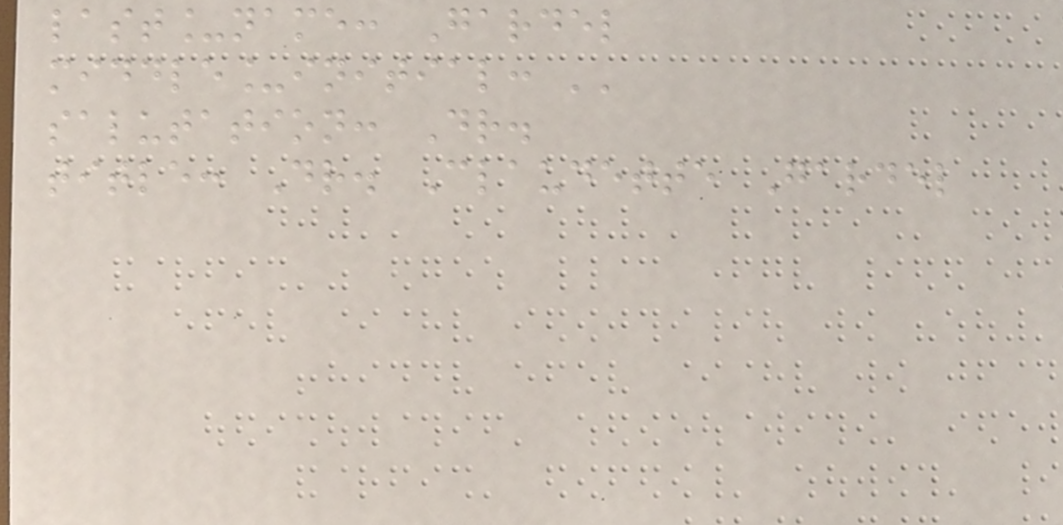last_name: Gardel
middle_initial: ''
salutation: Dr.
title: Dr. Claudette Gardel
